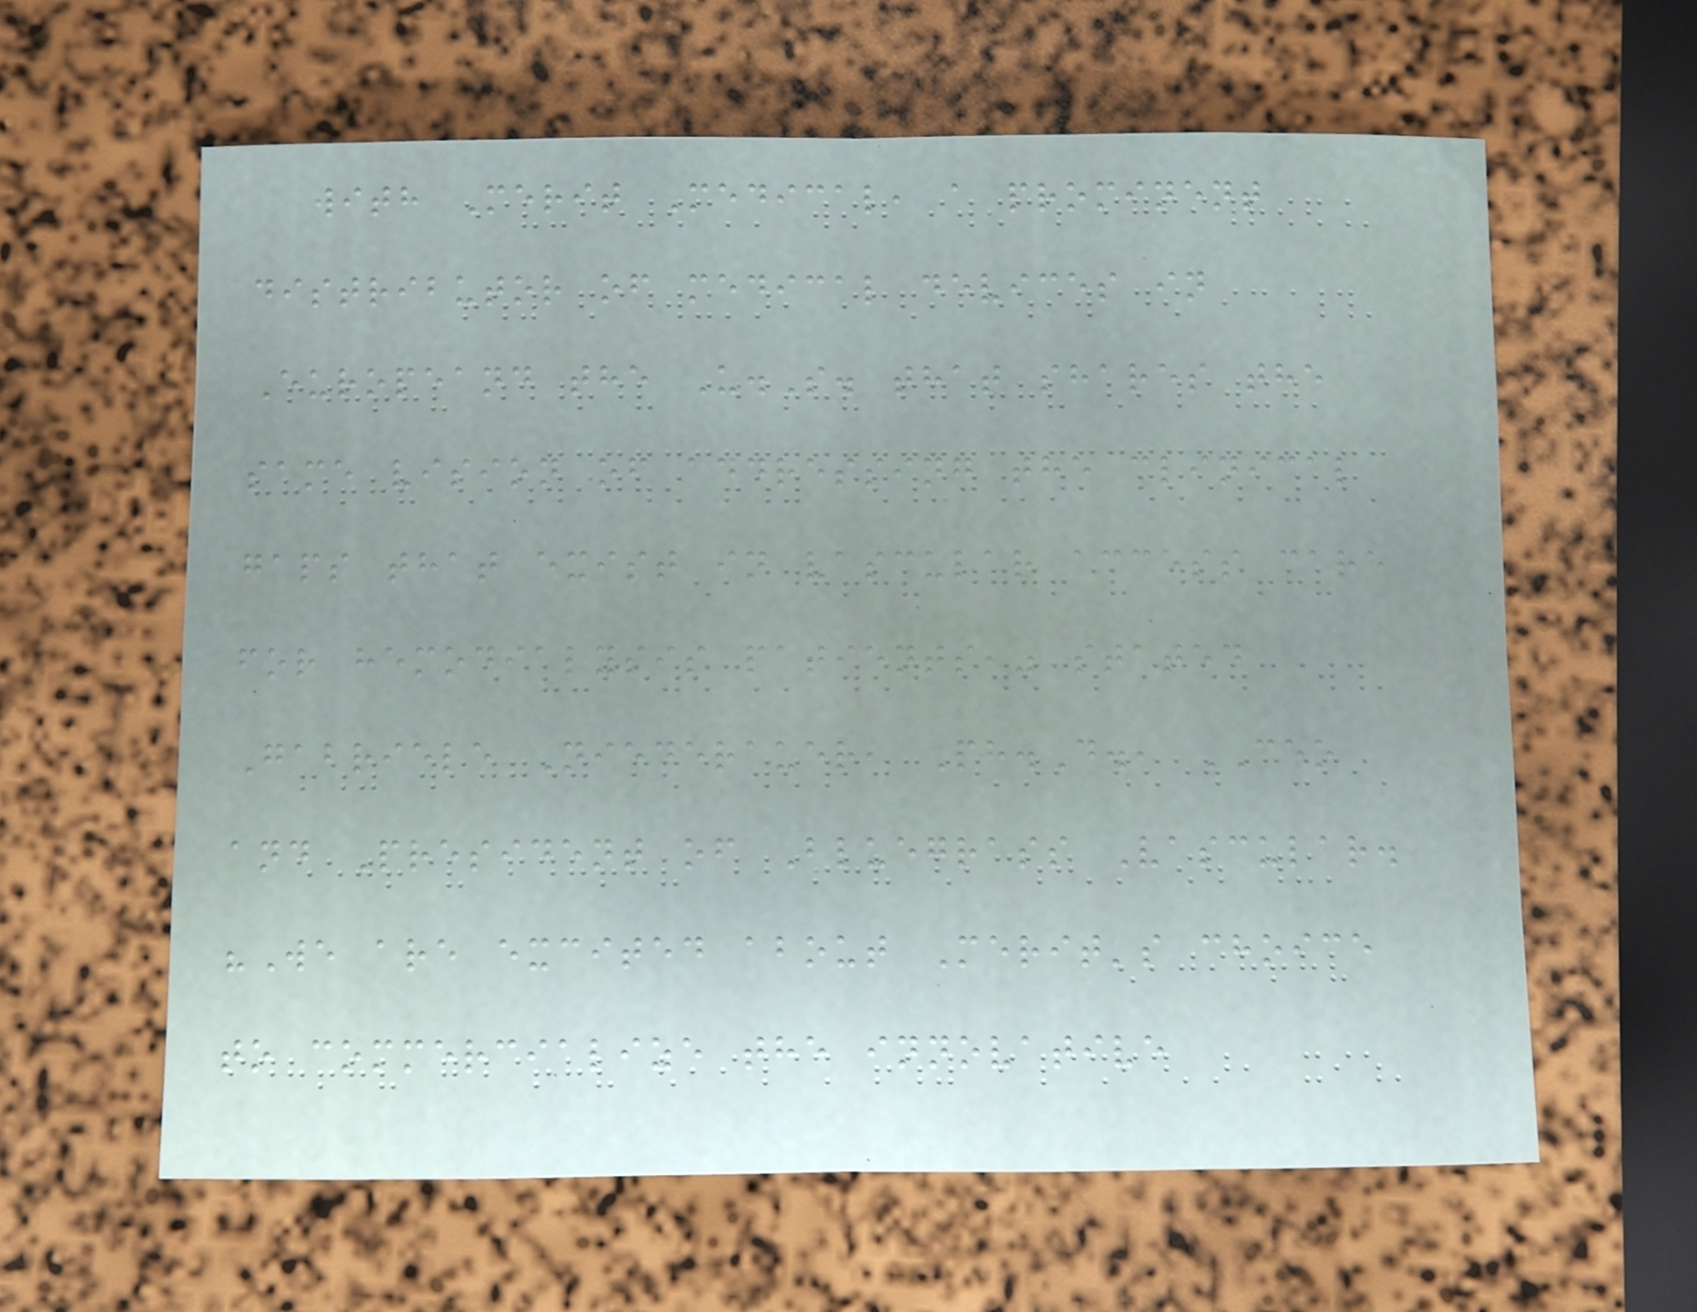with Merit Medical, a prominent
distributor of medical devices in
Europeand the U.S. that shares the
same vision of addressing the clinical
gaps that exist in vascular access care
for hemodialysis patients," stated
Gabriele Niederauer, Ph.D., CEO
and President of Bluegrass Vascular.
"We are excited about Merit's choice
to commercialize the innovative
